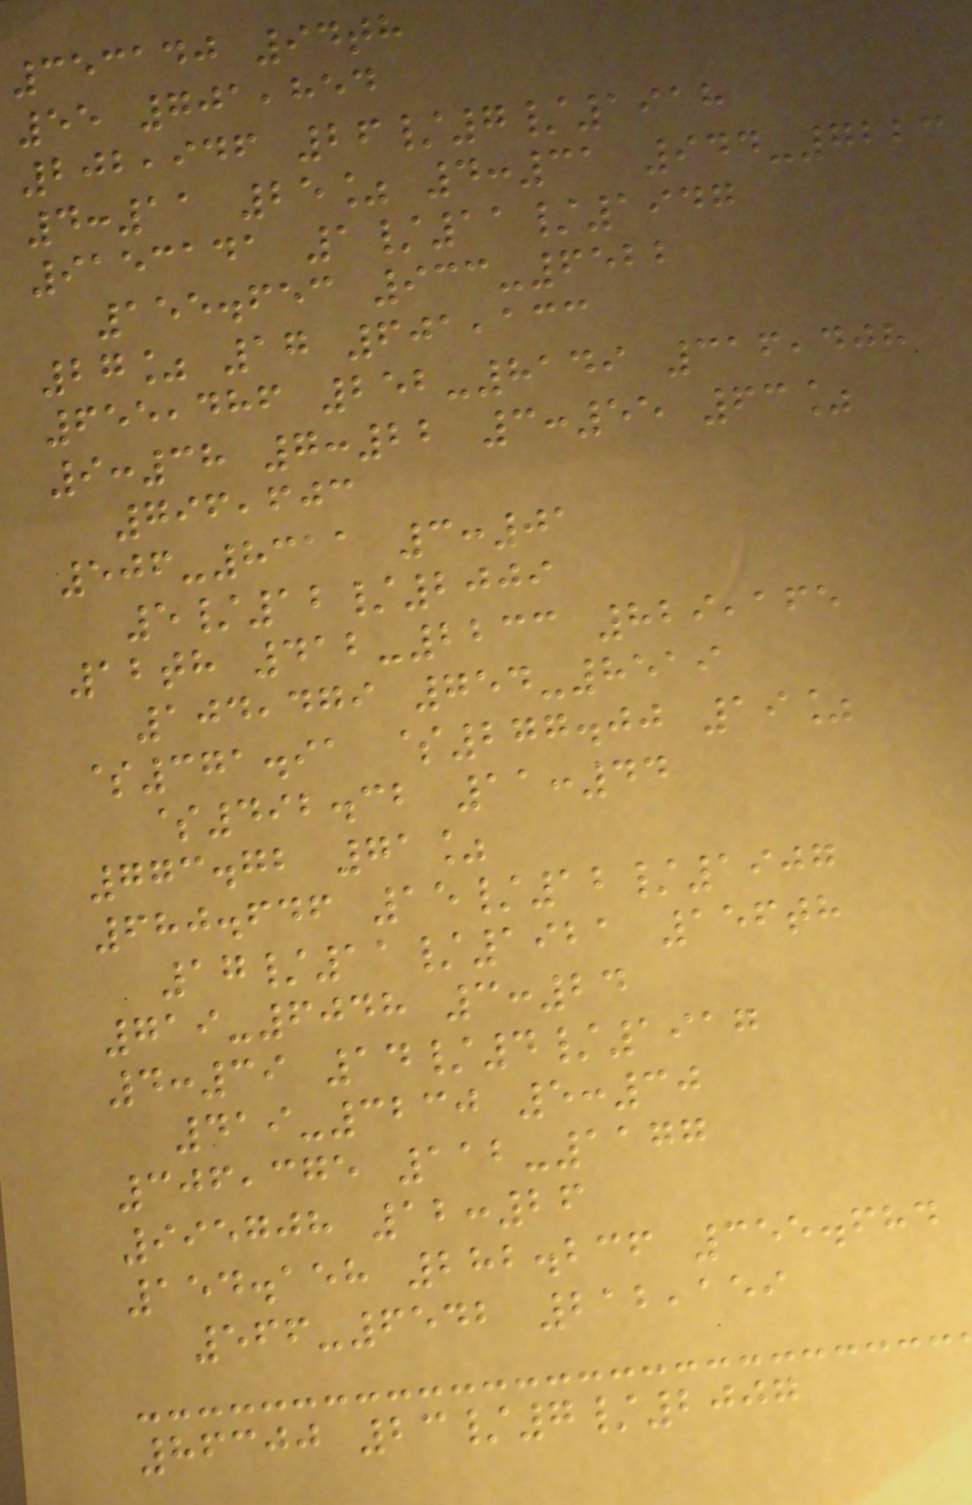353140 94th
55 701,854
202,946 26/7/1918
4:11 25% 4:31 944-7223
9153141 1/11/1947
155.653 933-6522
27% 17 601,133
655,486 252-8149 316,408
9:38 7:22 3:55 63%
796,603
506-8311 3:01
5/12/2009
12th 412-2233 829,165
104,479 754-8519
$371.91 $277.00 19%
$492.32 11:44
773.72 71%
680.646 15/12/1907
17/11/1921 156th
719-6048 3:24
4:39 14/4/1917
419-3230 5:30
306,375 112-1177
995708 12:26
154.158 282.236 355.684
566-6542 212,159
86300 23/7/2007
